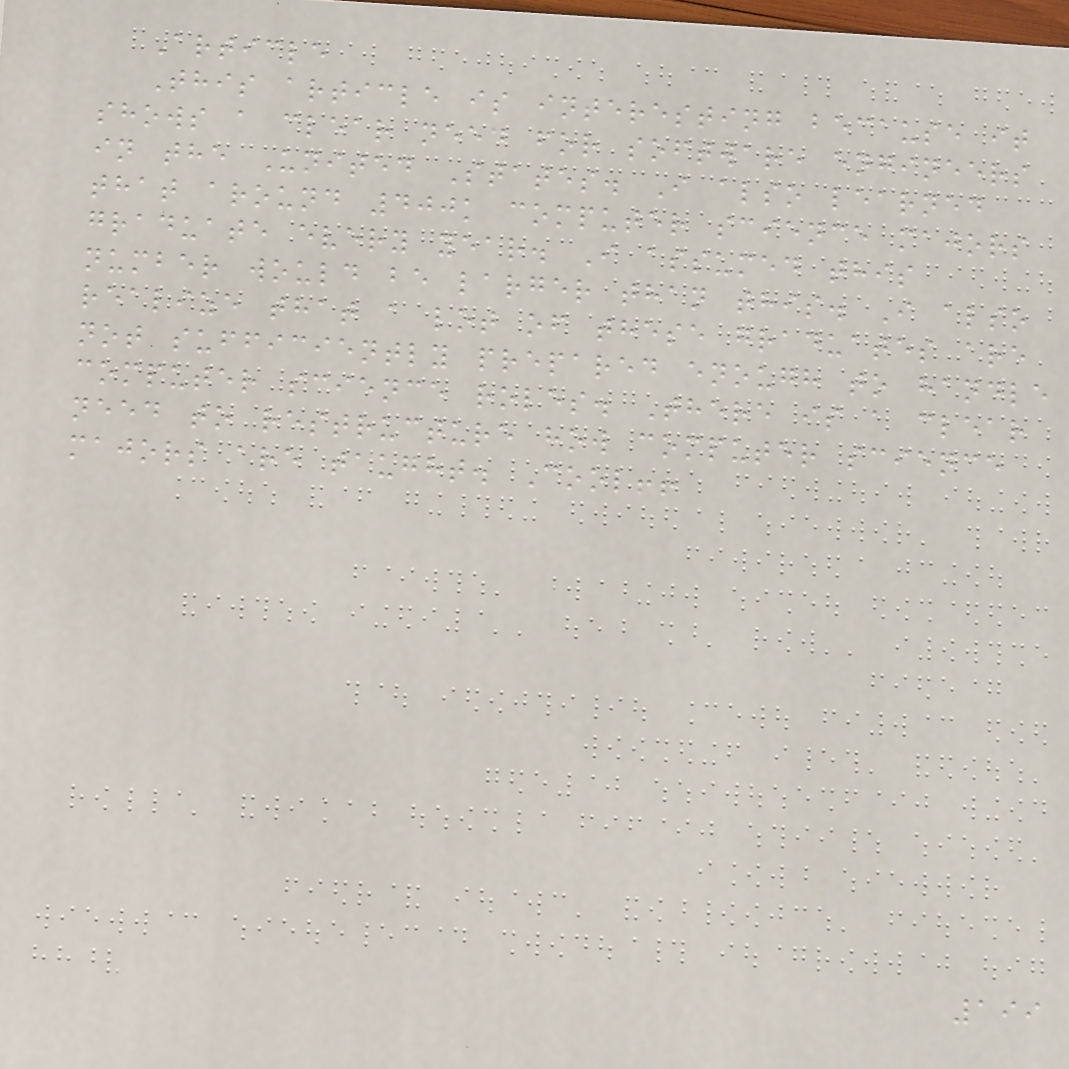Article
This article is interesting because it
shows a clear need for software engineers
in the United States. I also learned
that around 400k computer science majors
graduate every year. I assumed this
number would be larger than this. I also
realize that a lot of these graduates are
not sufficiently prepared enough to handle
computer science roles. There is a clear
need to restructure how computer science
majors are taught. Cool!!
199
